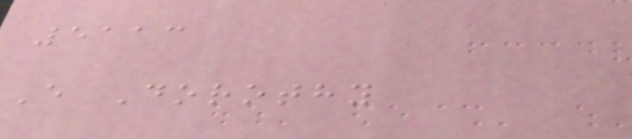5113
E Dorothy
